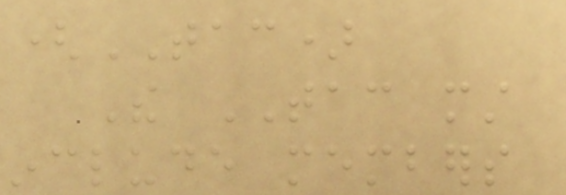(TAC)
The TAC must
include members
